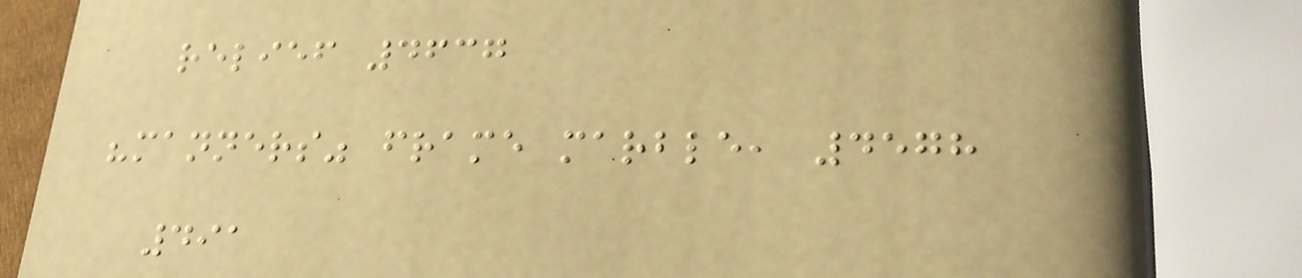relief 4637
"manners" frame marble, 4578
491
